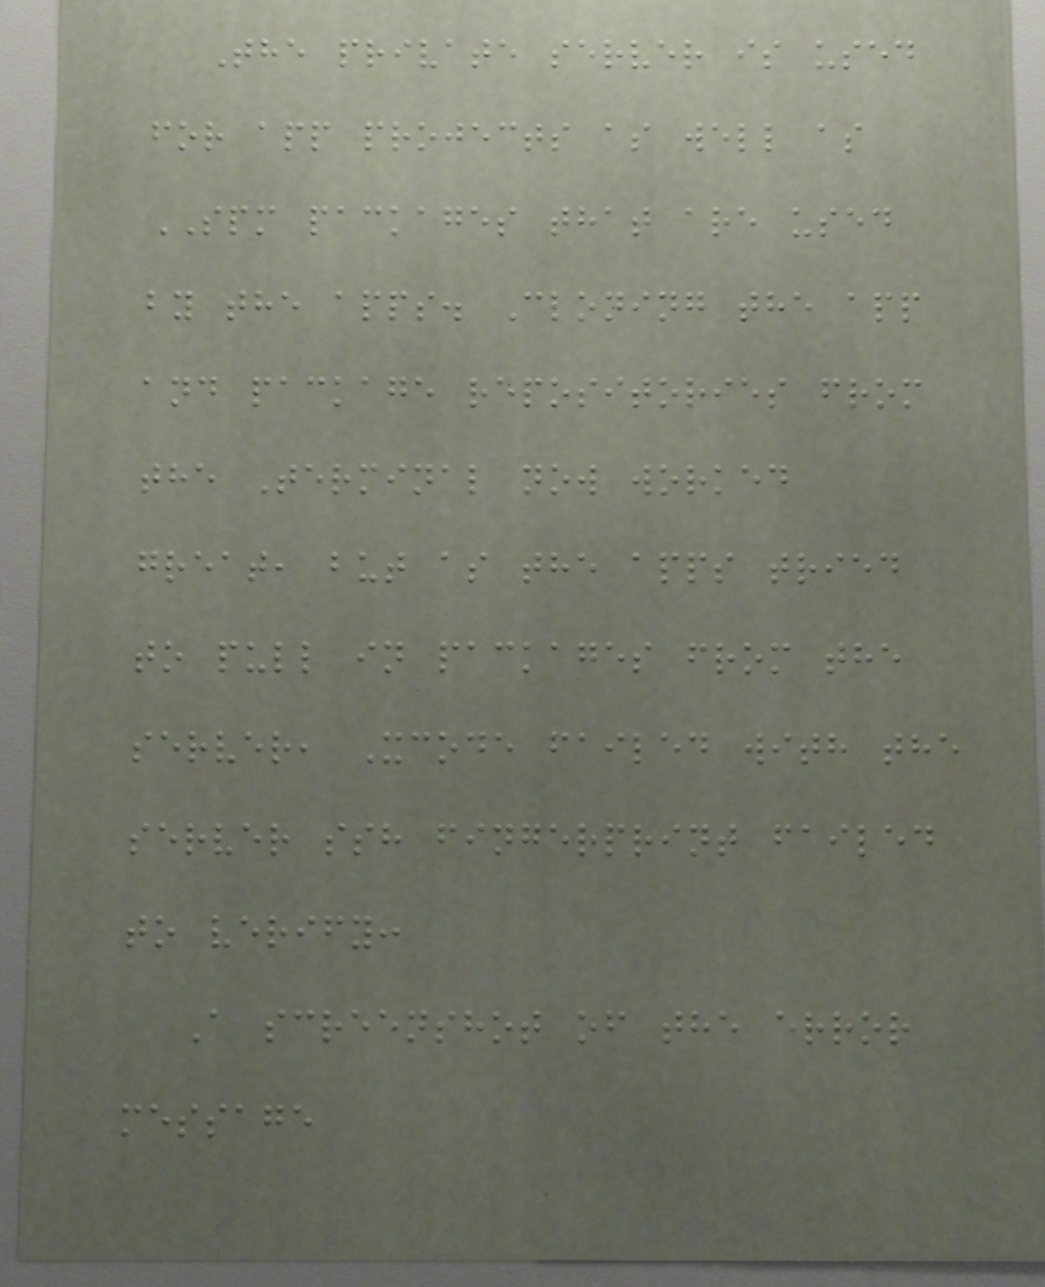The private server is used
for app projects as well as
SPM packages that are used
by the apps. Cloning the app
and package repositories from
the Terminal now worked
great, but as the apps tried
to pull in packages from the
server, Xcode failed with the
server ssh fingerprint failed
to verify:
A screenshot of the error
message
